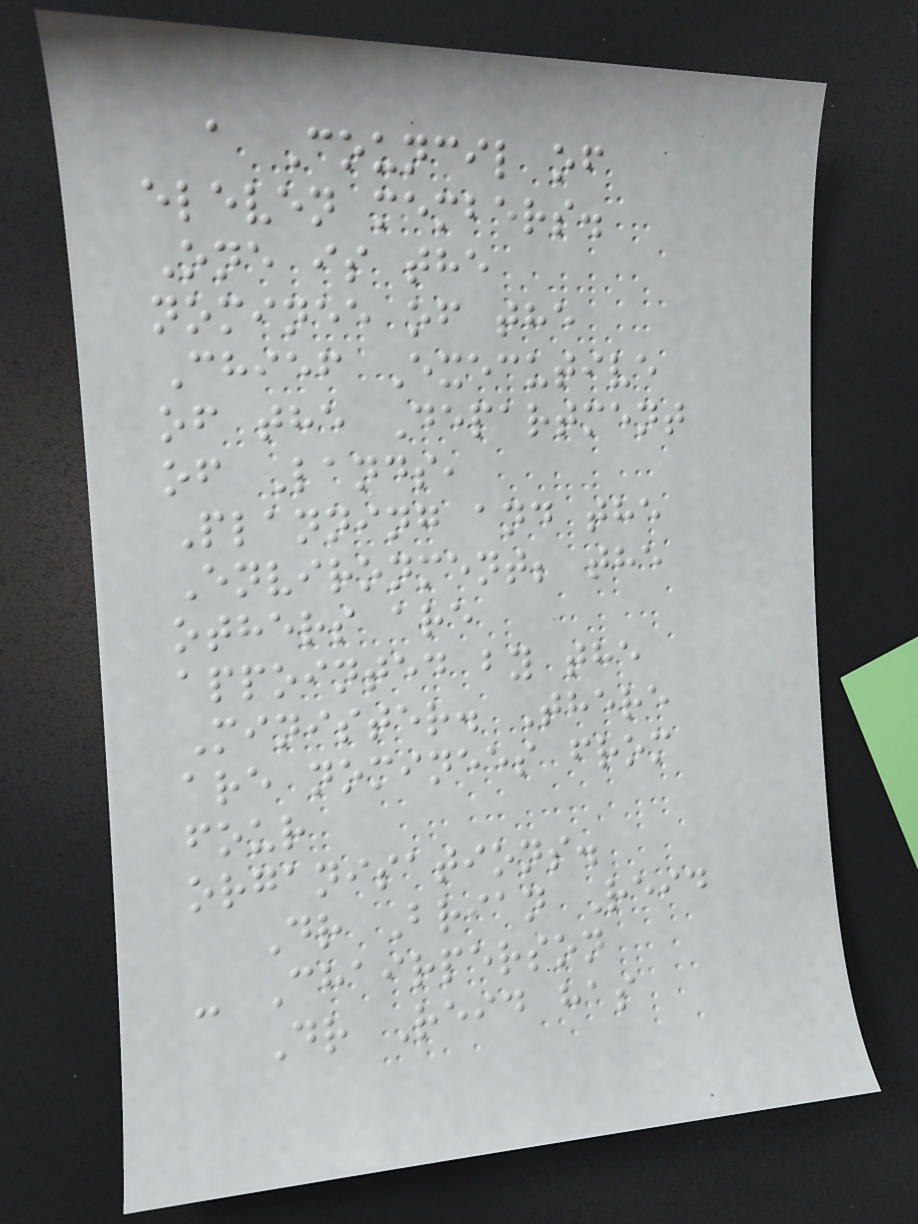a Council of
eleven members.
One is the
nominee of the
Chief Executive
of the Department
of Lands,
Planning and the
Environment; the
others are
appointed by the
Minister. There
are nominees from
four
organisations.
Dr Brian Reid
- Chairperson
Dr Reid has
